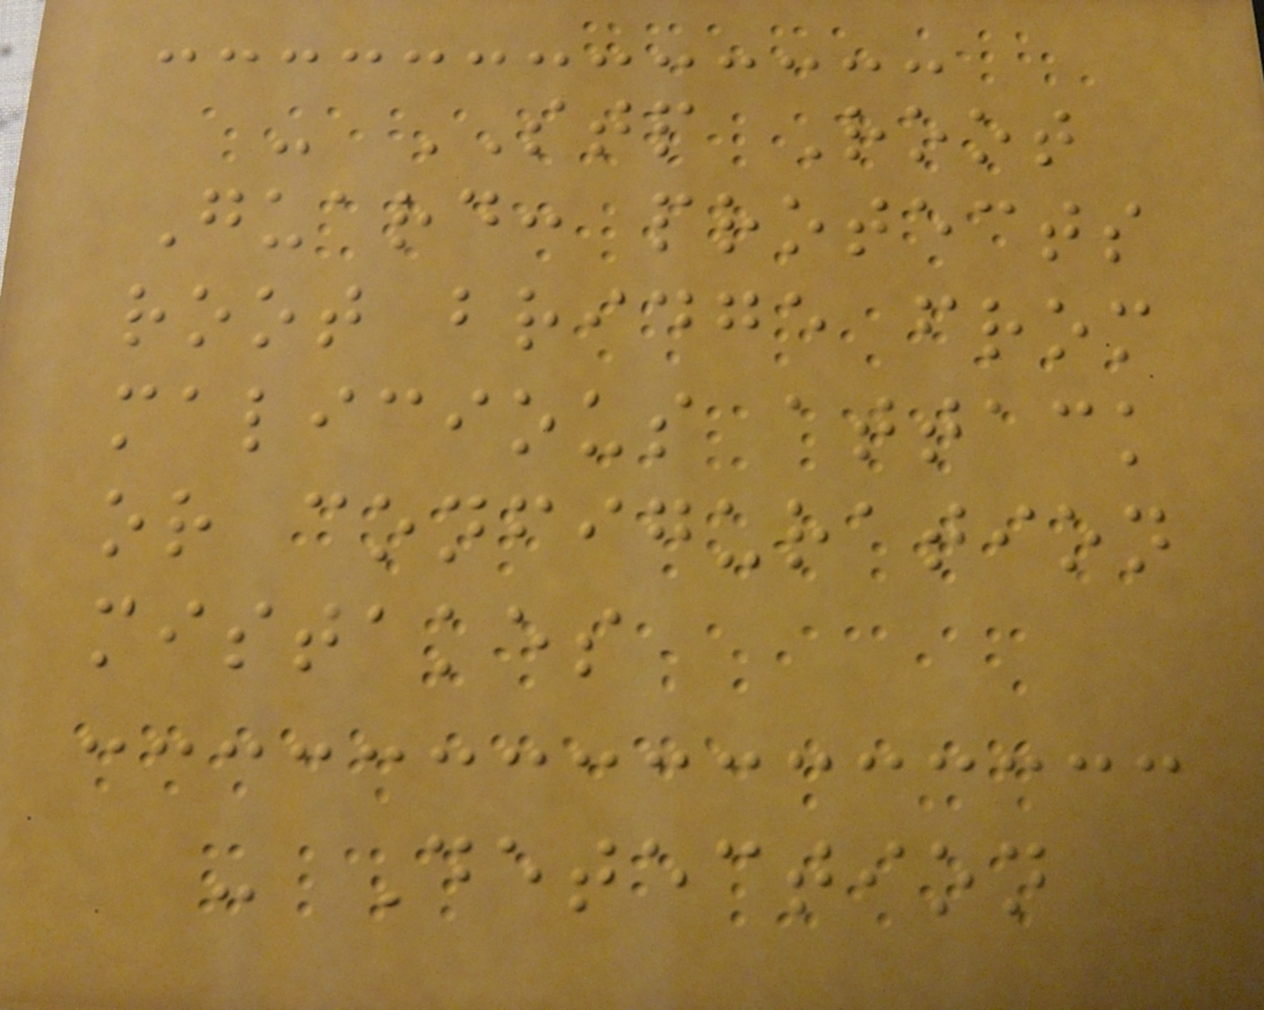- STP Root
Guard: protects
root bridge from
malicious attack
or configuration
mistakes
- Detection
